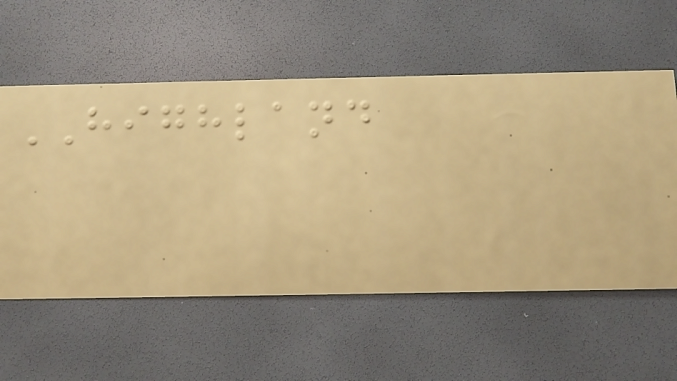HIGHLAND
